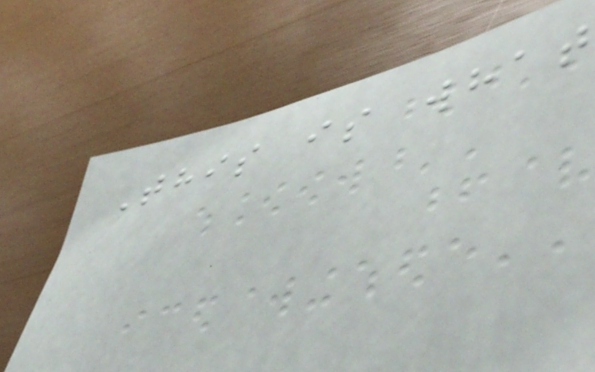This is what
